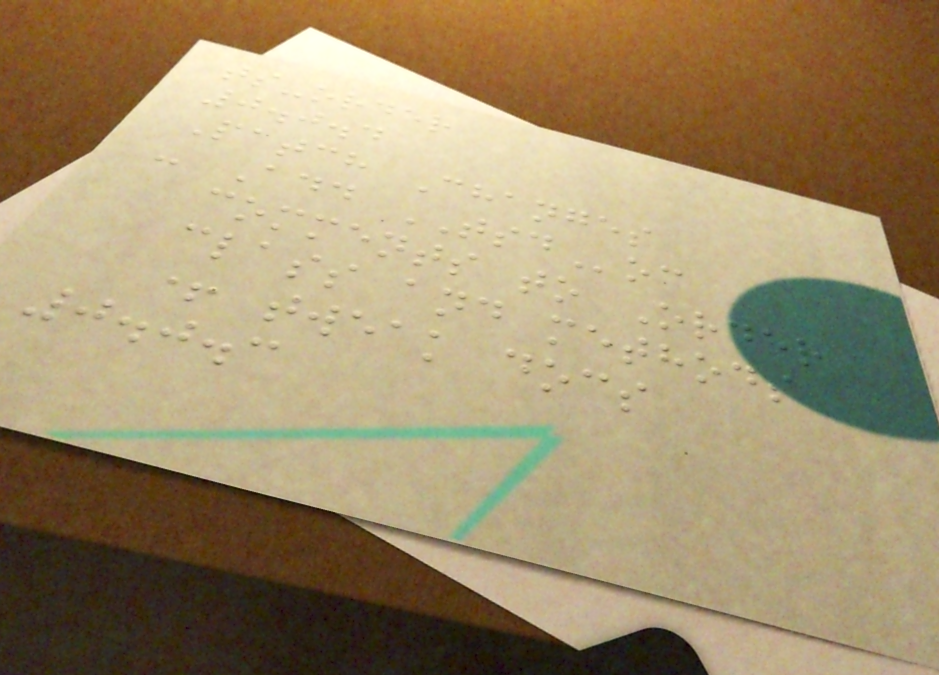ts-order
0.0.4
Patch Changes
- Add TSDoc
comments to Order
class and methods
+ tweak docs
0.0.3
